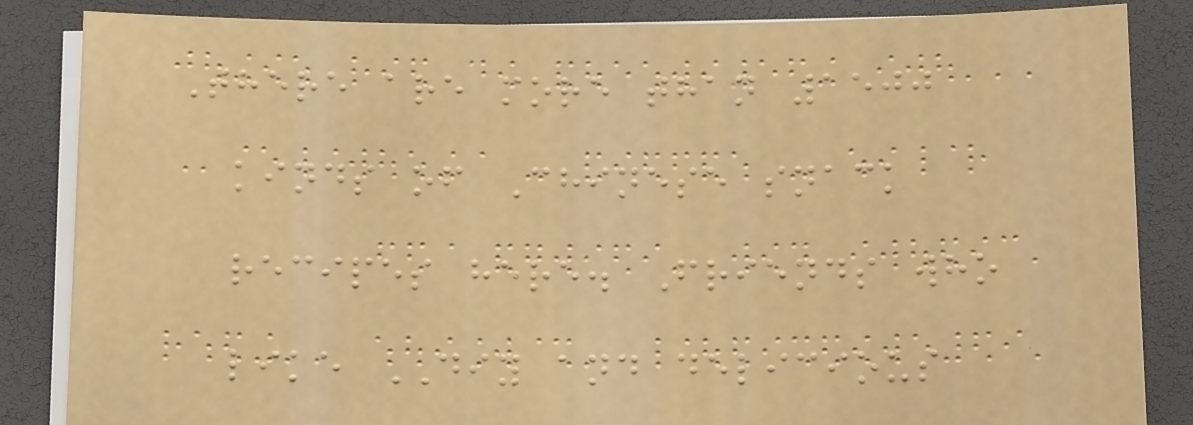There are more than 1500
kinds of Chinese snack
recipes here. Friends who
like DIY and delicious
